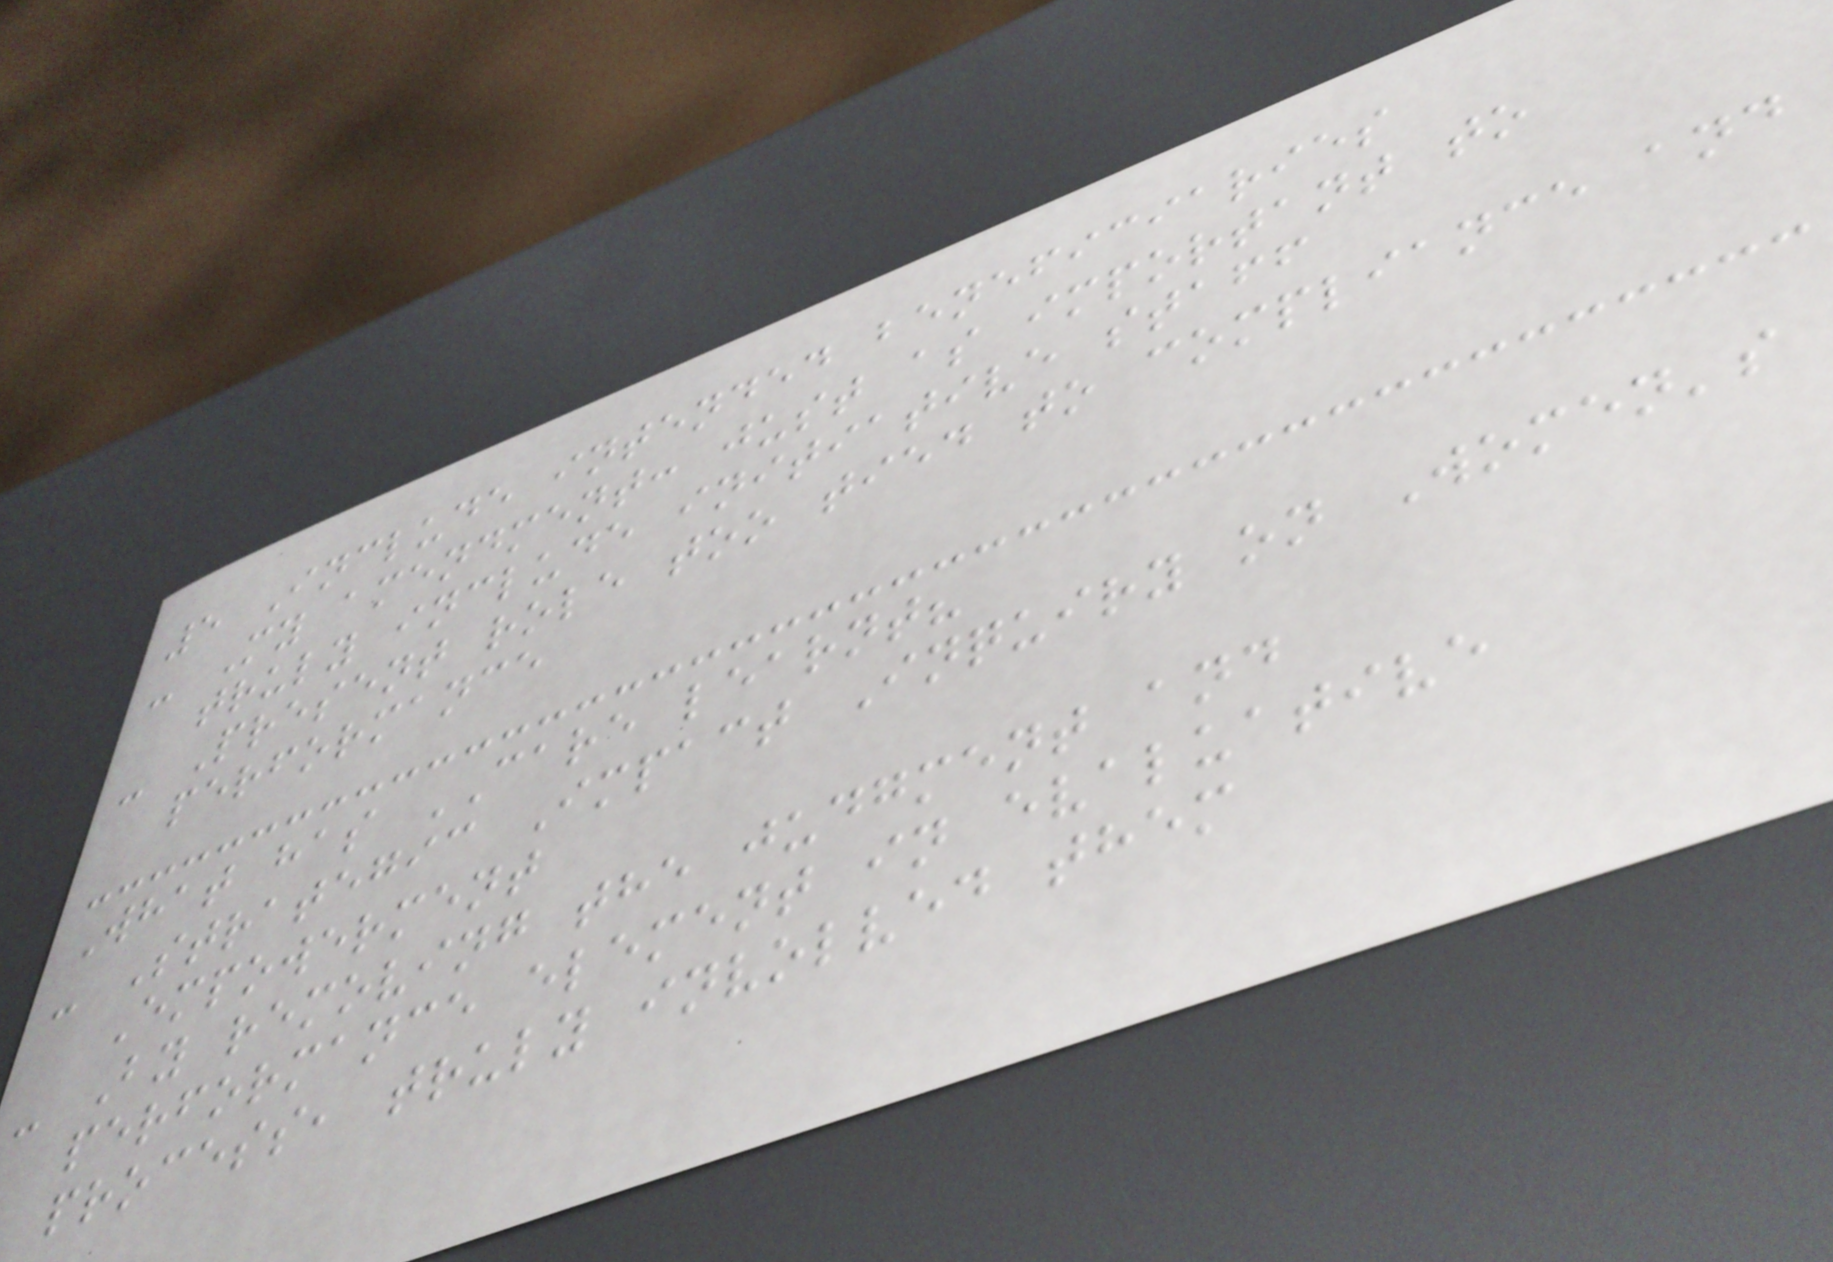5 Include intended beneficiaries
- My amendment: just as important to
truly include initiative staff
- Present role too tied to compliance and
performance
What has CARE learnt?
- Strategic Impact Inquiry on Women's
Empowerment
- By removing the judgment and
performance element in evaluative
process, truly involved them
